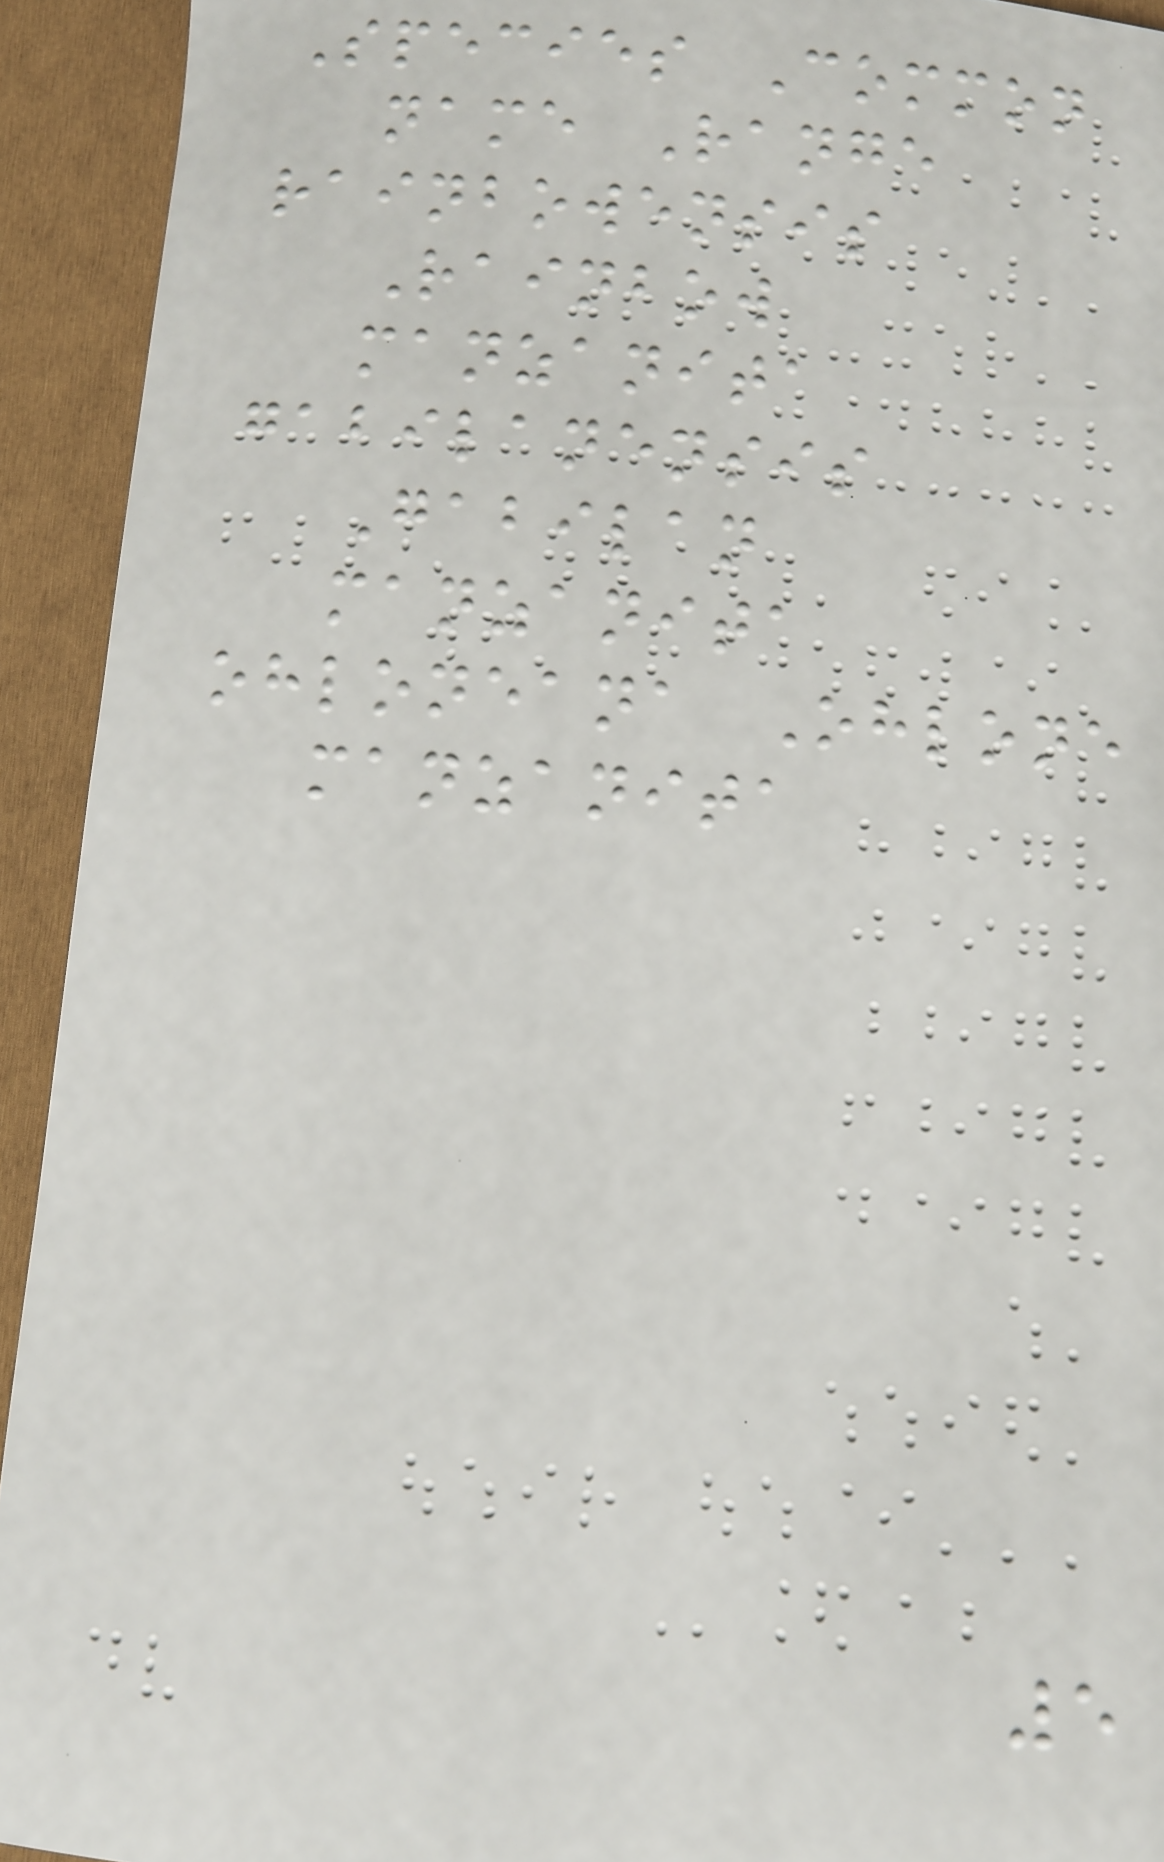Species Common
name Range
rainbowensis
Rainbow
manzanita
gabilanensis
Gabilan
manzanita
ohloneana Ohlone
manzanita
5
